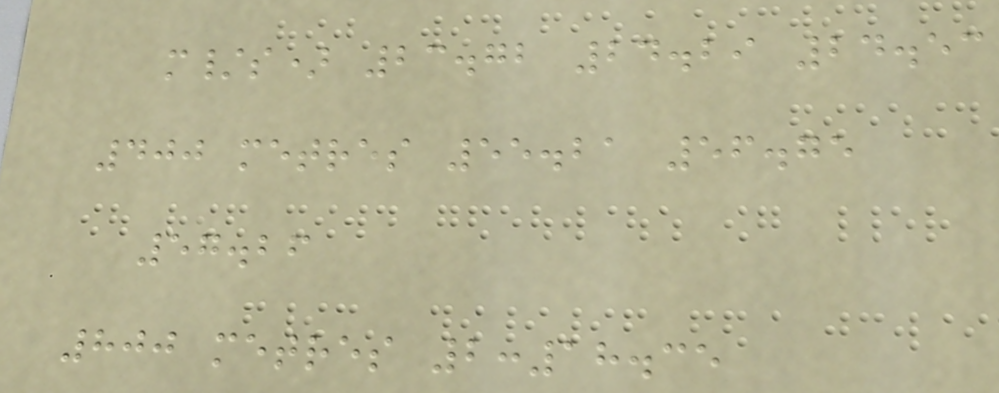m/s) 23.72 24.29 24.53
400 metres 55.21 56.75
57.26
800 metres 2:18.35
